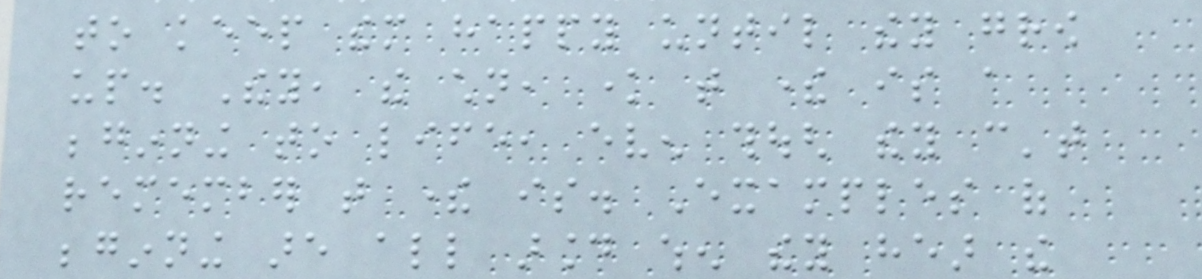to keep them happy until they grow
up. They, the children, know that there is a
beginning to life, even though they can't
remember that there is. Examples of
beginning are all around when they hear the
